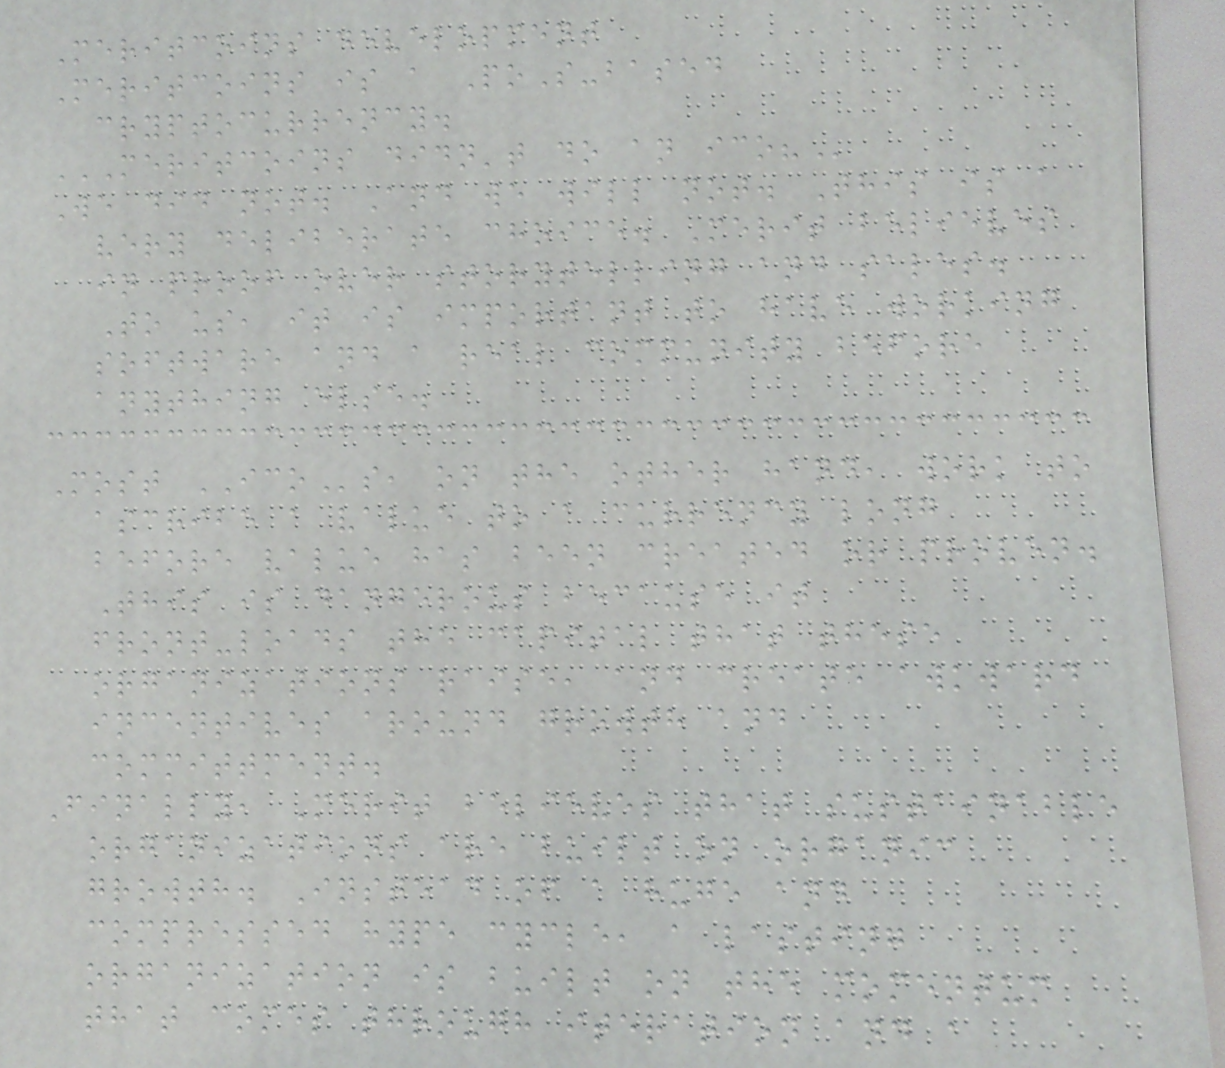Meritcoins development
Meritcoins is a PoS-based
cryptocurrency.
MERITCOINS DIDN'T DO AN ICO?
We did not. And we will not. This is a
very deliberate choice. Merit believes
in proof over storytelling and sales.
To us, it is important to have working
software and a real community before
anything else.
Most ICOs, on the other hand, work to
ascribe a value to a currency long
before value has been created or proven.
This is dangerous because it
front-loads the capital that these
organizations raise, and create awkward
incentives around growth and
committment.
Finally, Merit believes that sustainable
organizations are built on organic
growth. Instead of a huge and
compressed hype cycle, a lasting
organization is built on the momentum
that comes through iteration and a
